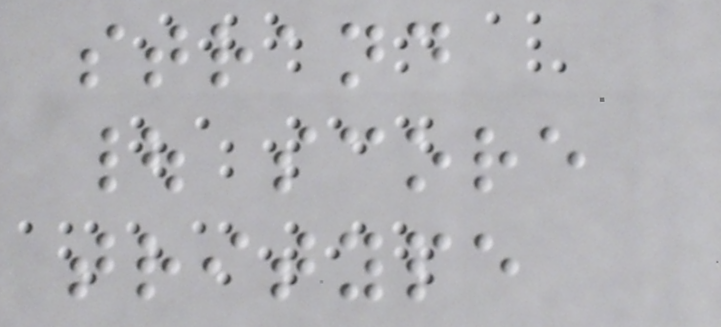strand
| score
tritype
